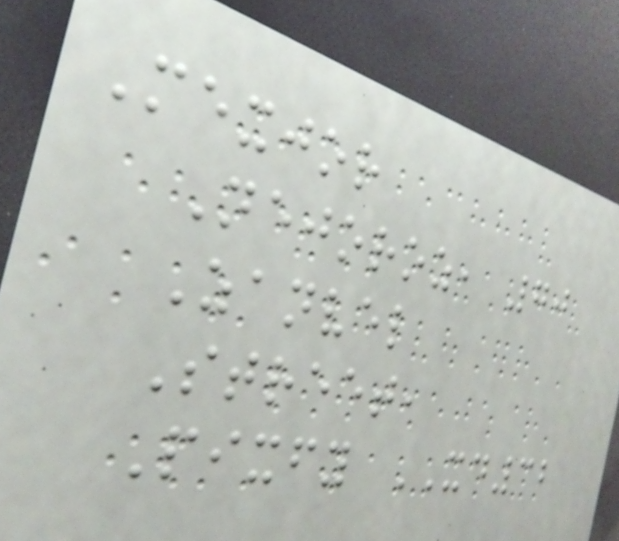Mexjor
Nejoroz, 70
Zanvel
Street,
Pixfy XD32
